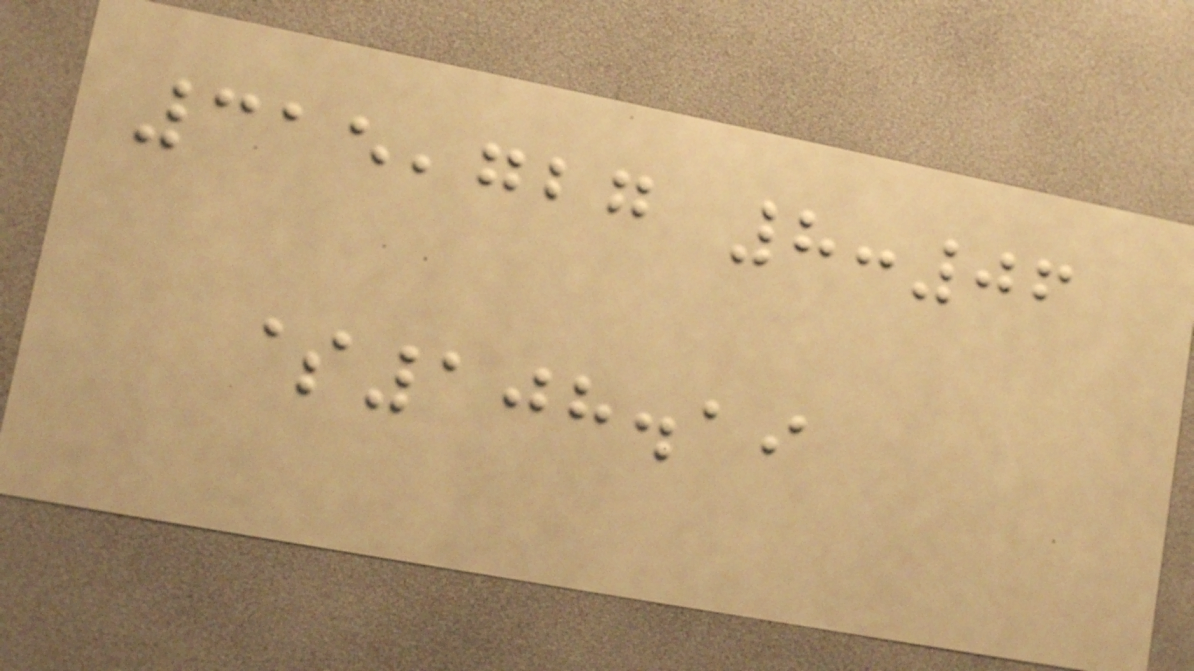315,727 8:06
$108.19
